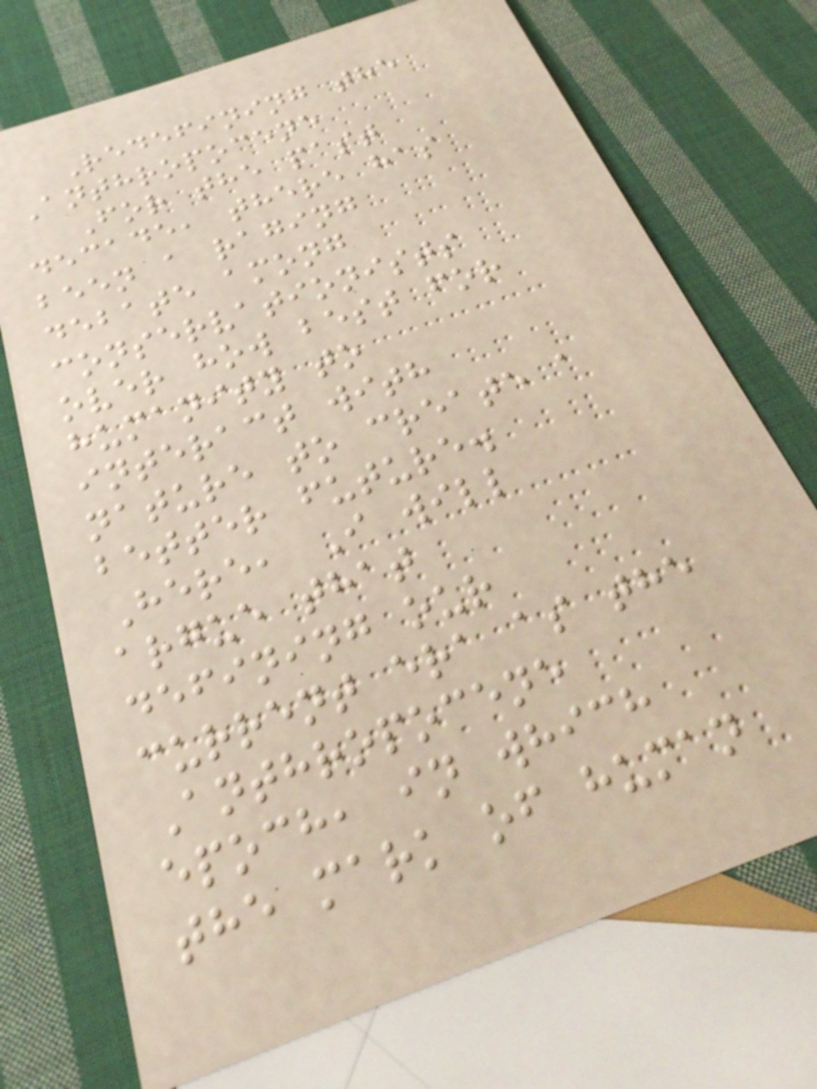Redefining the
Anthropocene
For the past
decade, there has
been a raging
debate among
conservationists
over how best for
humanity to
interact with
nature to create a
better future.
Here, I will
argue that
defining our
current era as the
Anthropocene
epoch, in which
the mark of human
